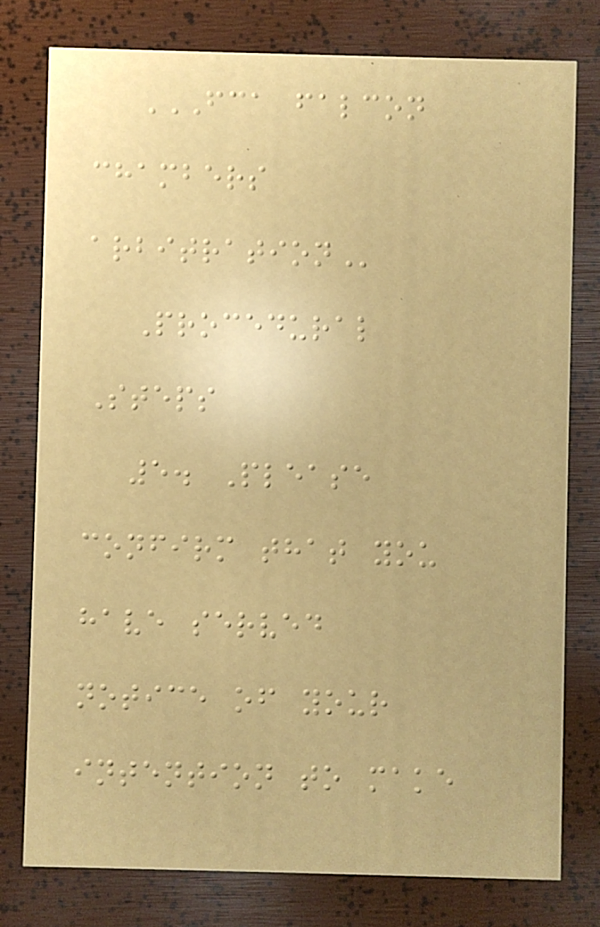FCA FALCON
CHAMBERS
ARBITRATION
Procedural
Steps
5. Please
confirm that you
have served
notice of your
intention to make
